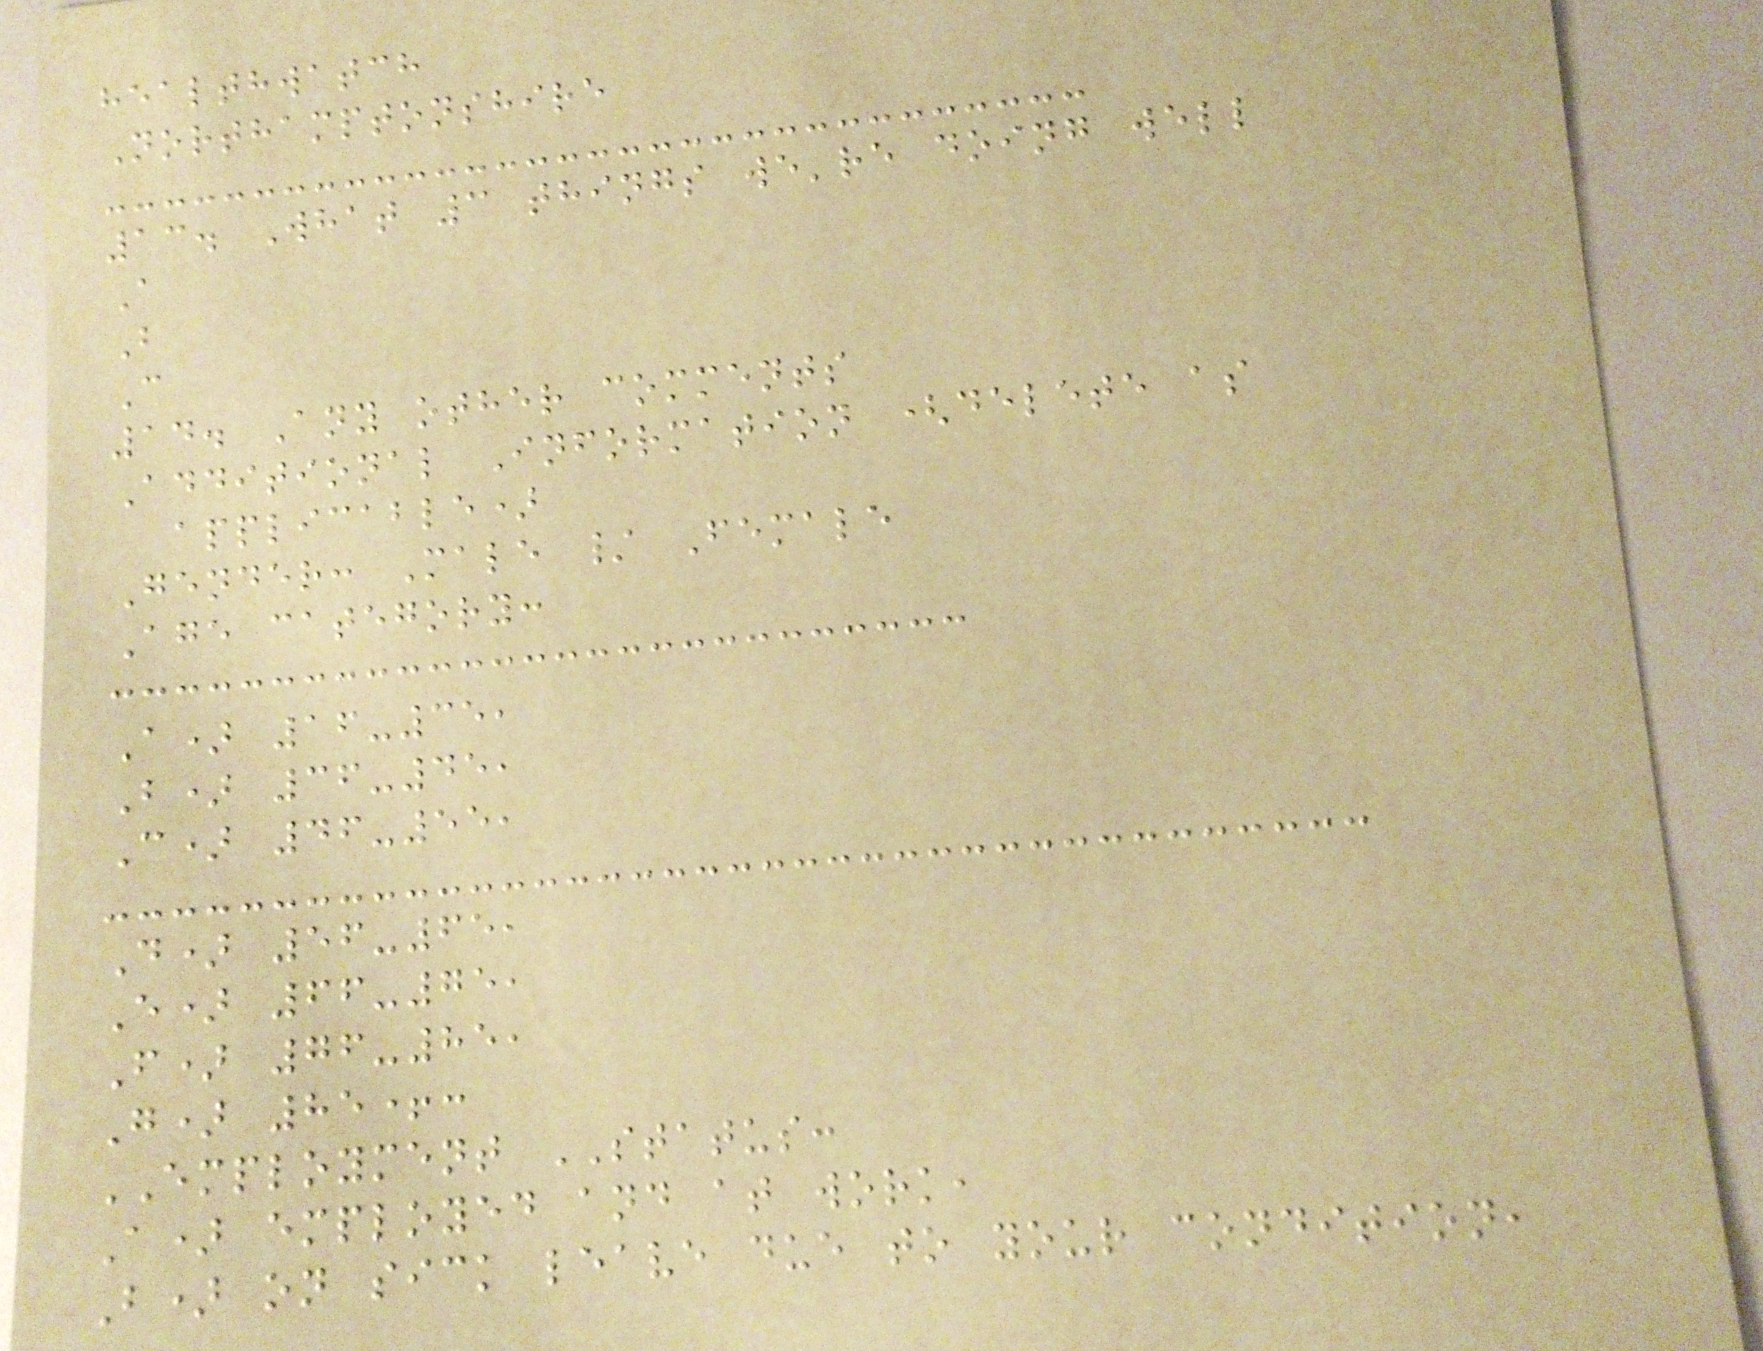healthwatch
Northamptonshire
13. What 3 things we're doing well
A
B
C
14. Any other comments
Additional Information (delete as
applicable)
Gender: Male / Female
Age category:
A) 16-35,
B) 36-45,
C) 46-55,
D) 56-65,
E) 66-75,
F) 76-85,
G) 85+:
EMPLOYMENT STATUS:
A) employed and at work,
B) on sick leave due to your condition,
